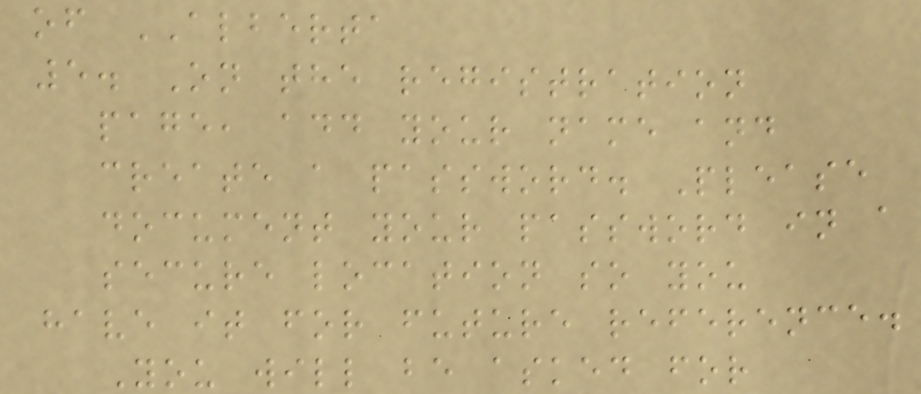of ALBERTA
5. On the registration
page, add your name and
create a password. Please
document your password in a
secure location so you
have it for future reference.
You will be asked for
